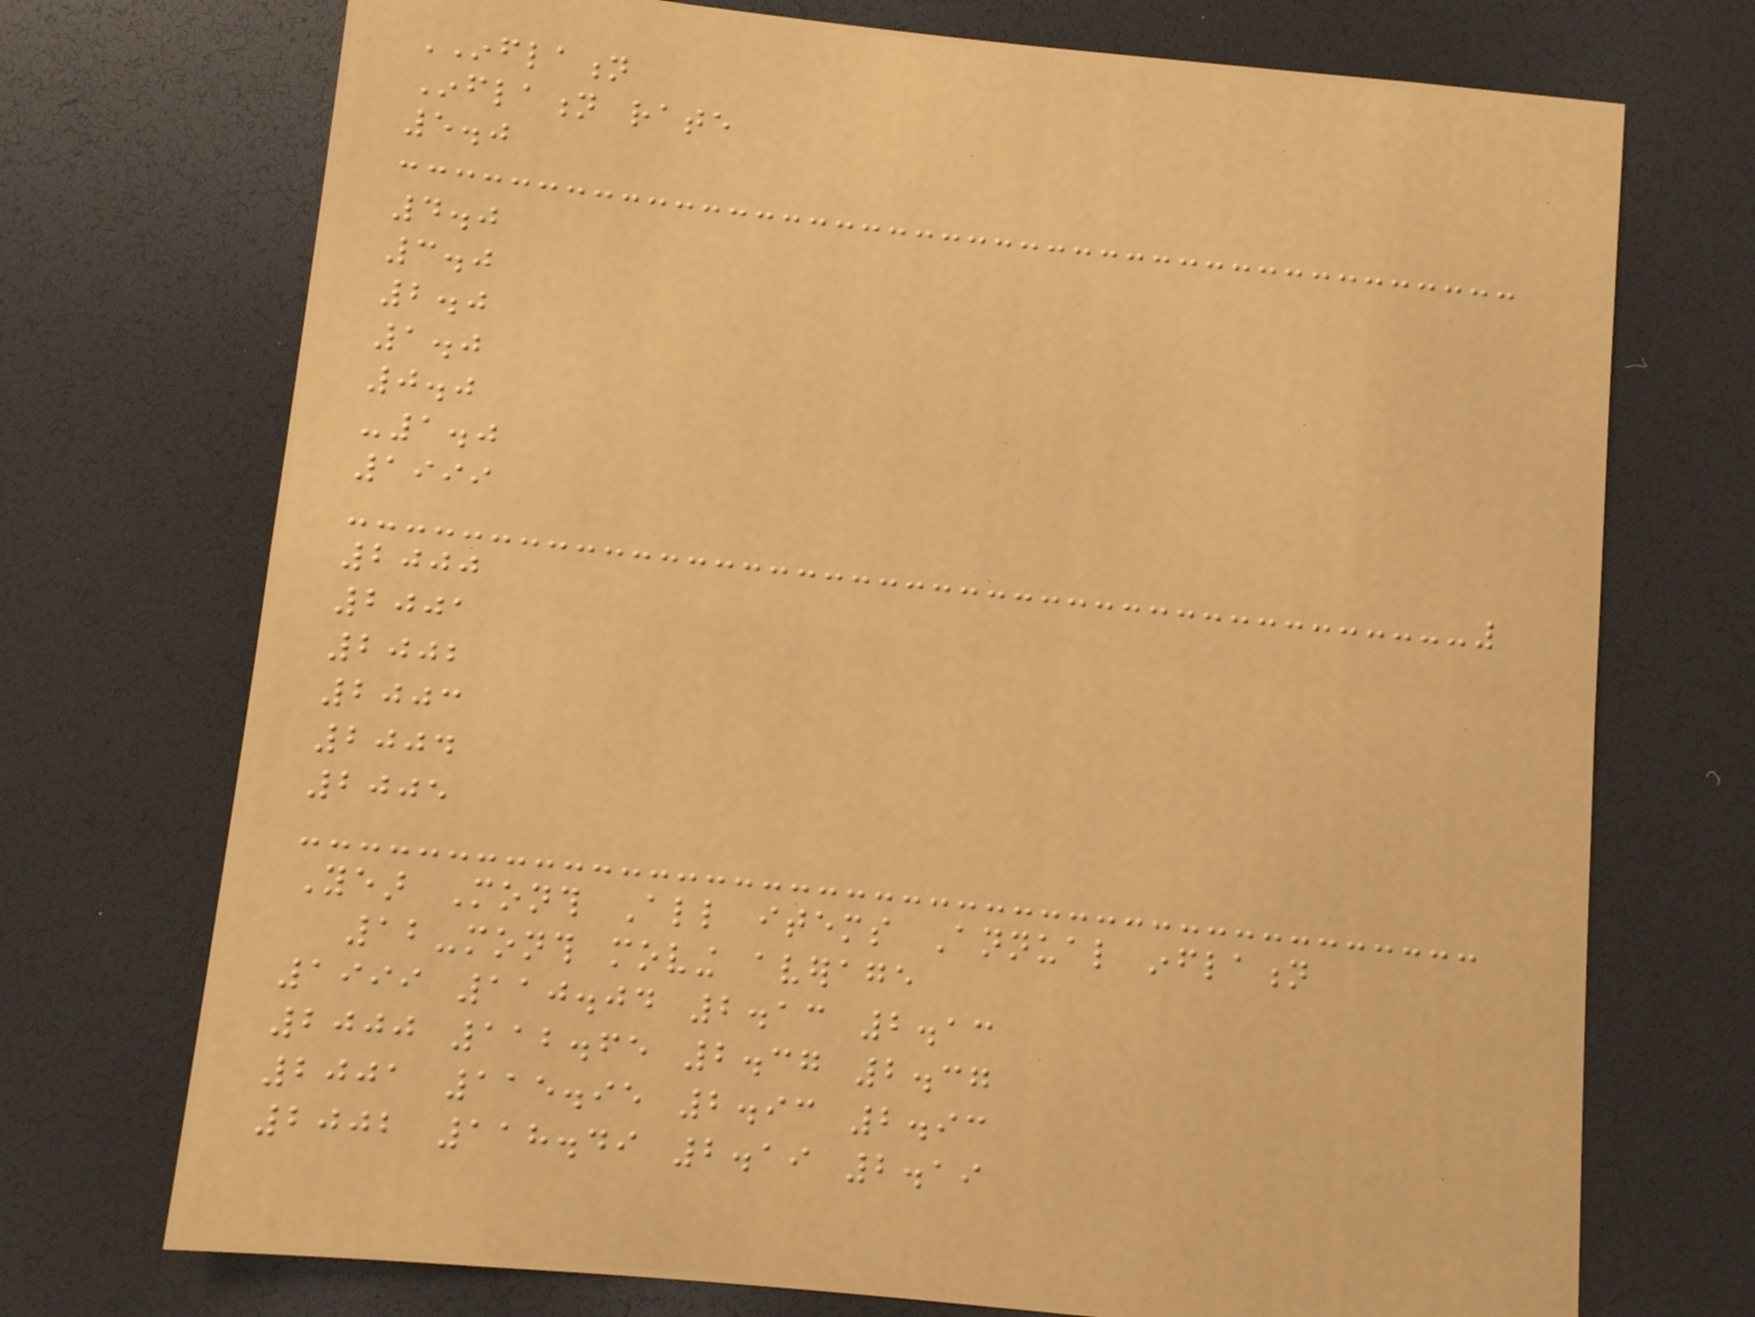INFLATION
Inflation rate
5.0
4.0
3.0
2.0
1.0
0.0
-1.0
1999
2000
2001
2002
2003
2004
2005
Year Month All items Annual inflation
12-month moving average
1999 110.04 2.13 2.13
2000 112.65 2.37 2.37
2001 115.95 2.93 2.93
2002 118.49 2.19 2.19
